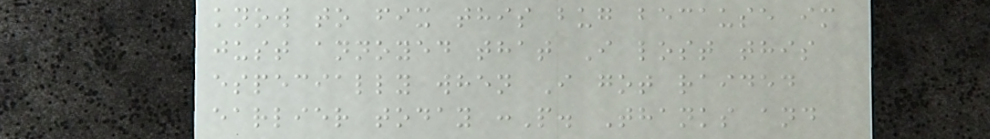know to fix this bug because im
just annoyed that I lost this
especially when I got raided
earlier today :P. Thanks and
